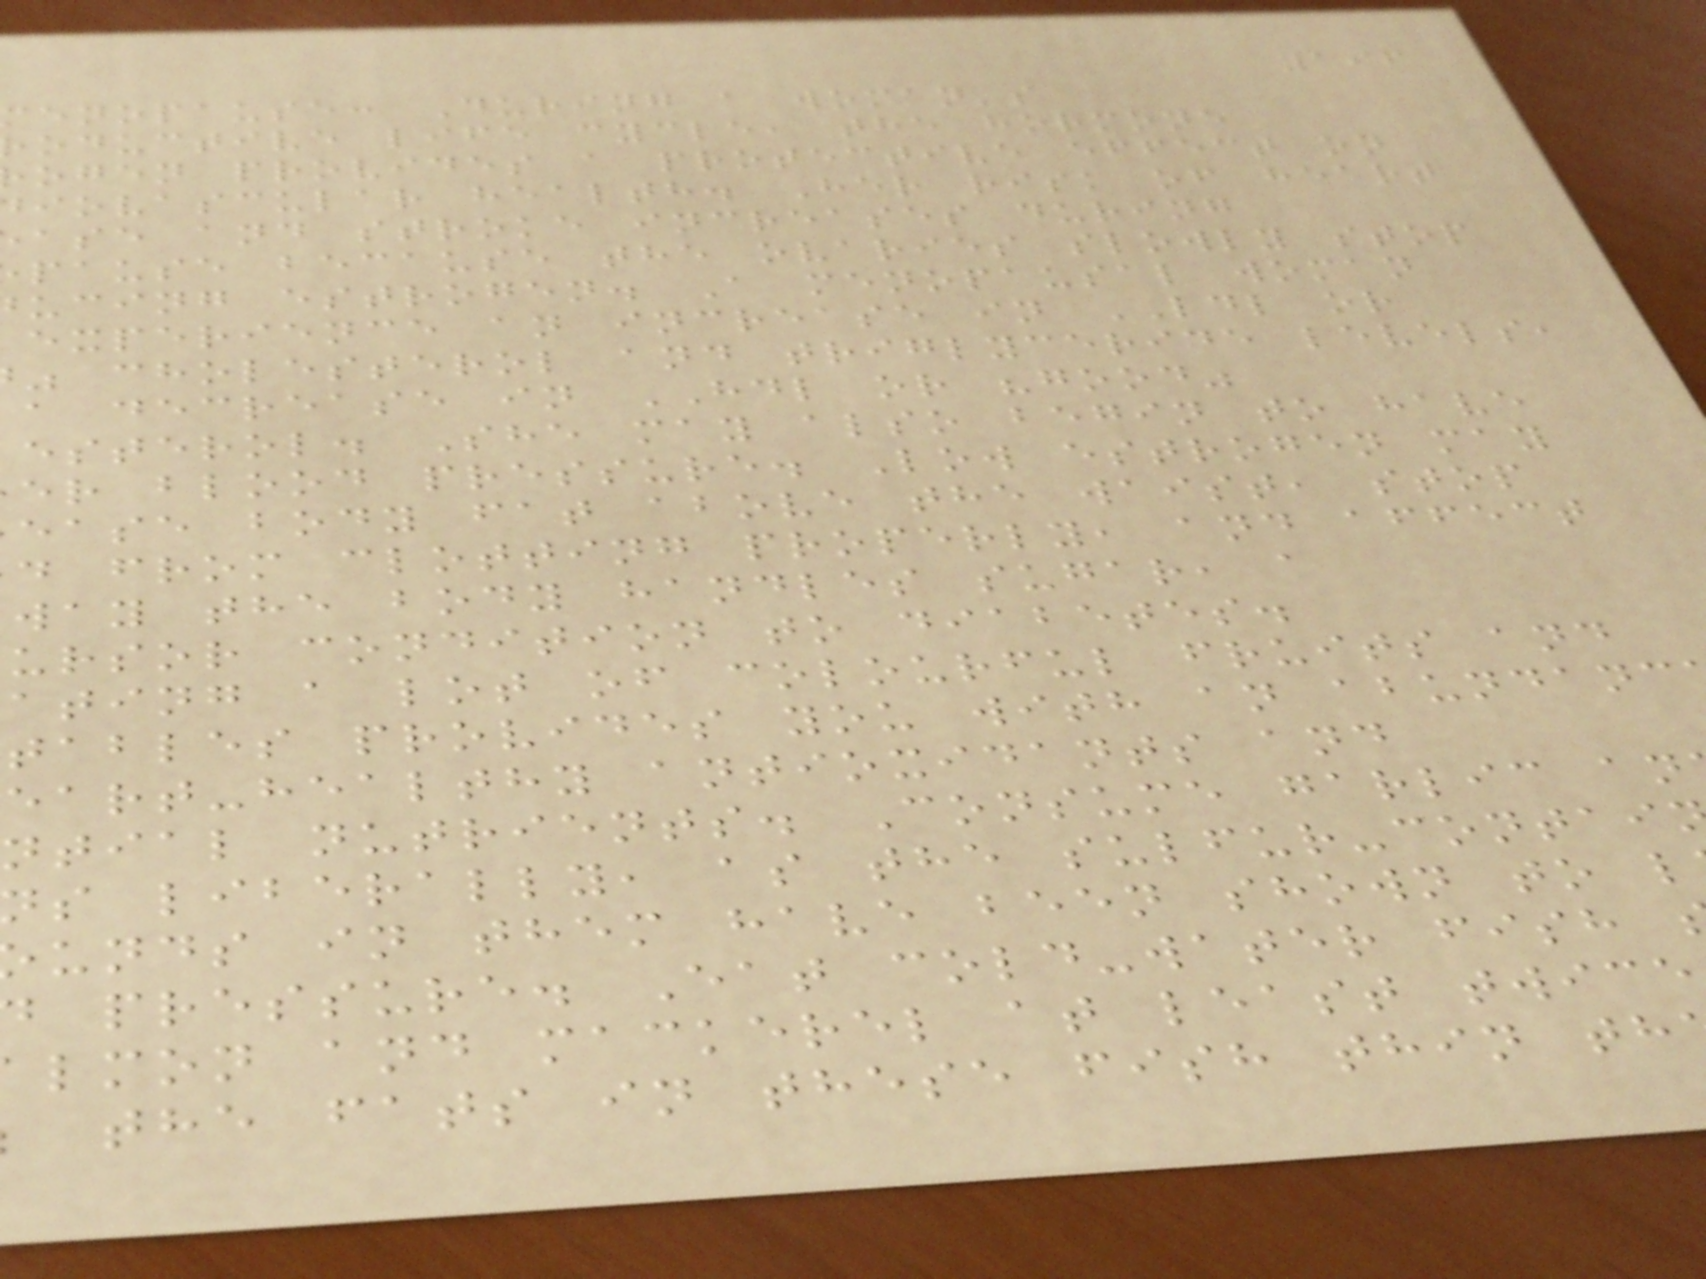196
enopause: During a woman's
oductive life cycle, the hormone
ogen provides a protective effect on
iovascular health. Her risk of heart
ase and stroke increases during
pause because the ovaries slowly stop
ucing estrogen. A menopausal woman
experience an increase in LDL or
cholesterol and triglyceride levels,
a decrease in HDL or "good"
esterol. She may also begin to have
er blood pressure. Low estrogen may
ease body fat above the waist, stop
d from clotting properly, and affect
way the body handles sugar, a
ursor condition to diabetes.
ating a lot of colourful fruits and
tables provides you with an abundanc
eart-healthy antioxidants and
ntial nutrients. Consume garlic an
ns liberally, as the sulfur-contai
unds in them have been shown to l
pressure. Eat cold-water fish
lmon and mackerel at least twice
the fats in these fish thin th
